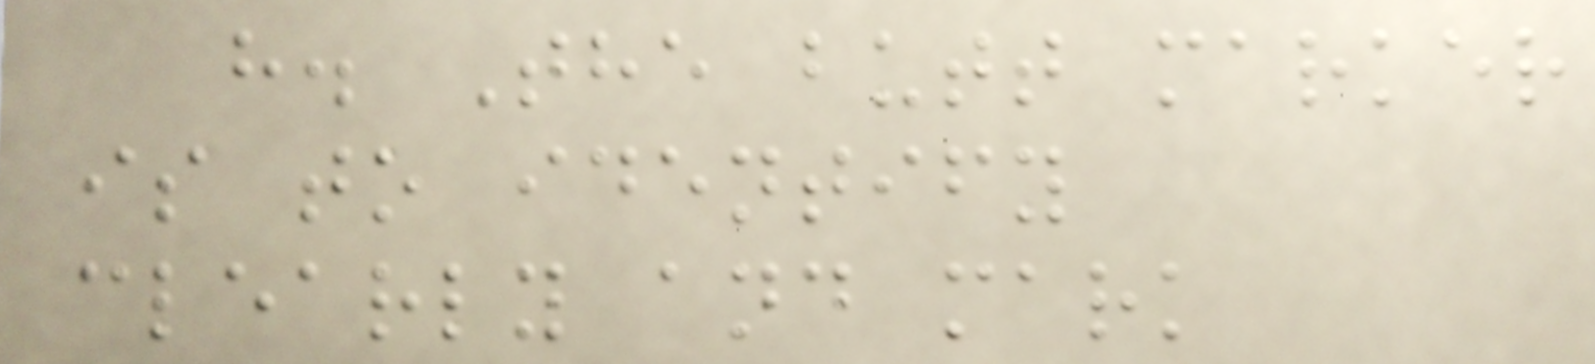h. The butt marker
is to identify
clearly and mark
